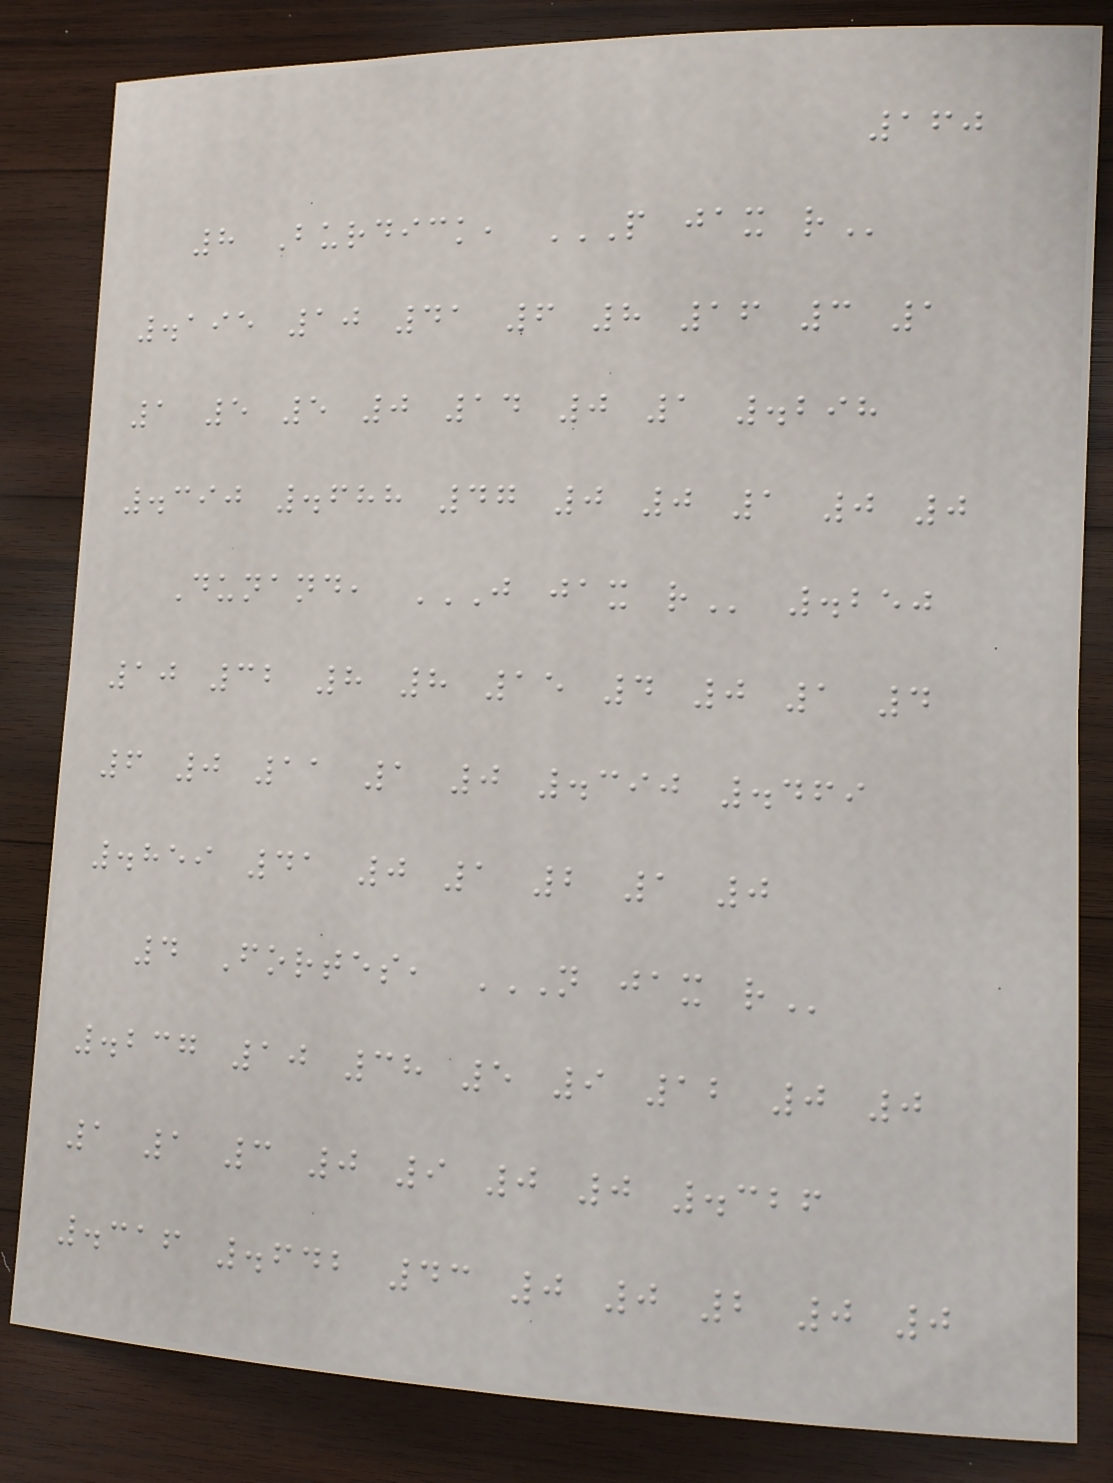160
8 Burdick, P JAX R
.195 10 41 6 8 16 3 1
1 5 5 0 14 0 1 .298
.390 .688 47 0 0 1 0 0
Dunand, J JAX R .250
10 32 8 8 15 4 0 1 4
6 0 11 1 0 .390 .469
.859 41 0 1 2 1 0
4 Fortes, N JAX R
.237 10 38 5 9 12 0 0
1 1 3 0 9 0 0 .326
.316 .642 43 0 0 2 0 0
